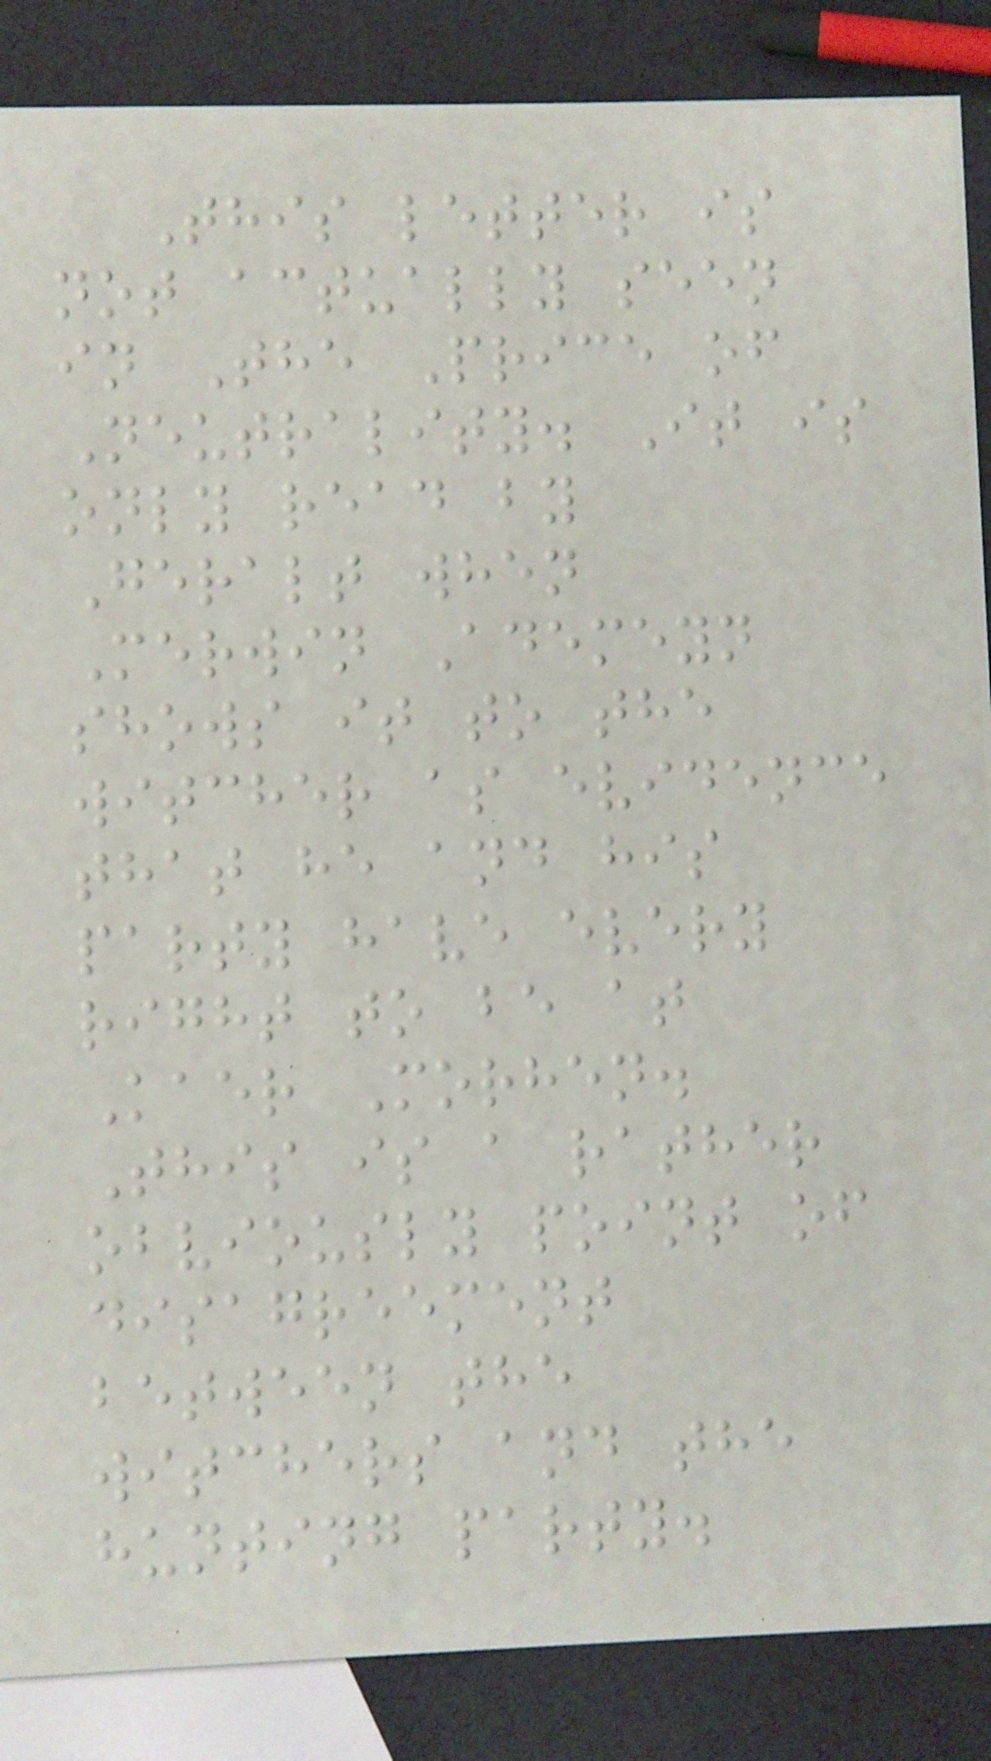This letter is
not actually seen
in The Price of
Neutrality. It is
only read by
Geralt when
Merwin Ademeyn
shows it to the
witcher as evidence
that he and his
party have every
right to be at
Kaer Morhen.
This is a rather
obviously point of
disagreement
between the
witchers and the
hunting party.
